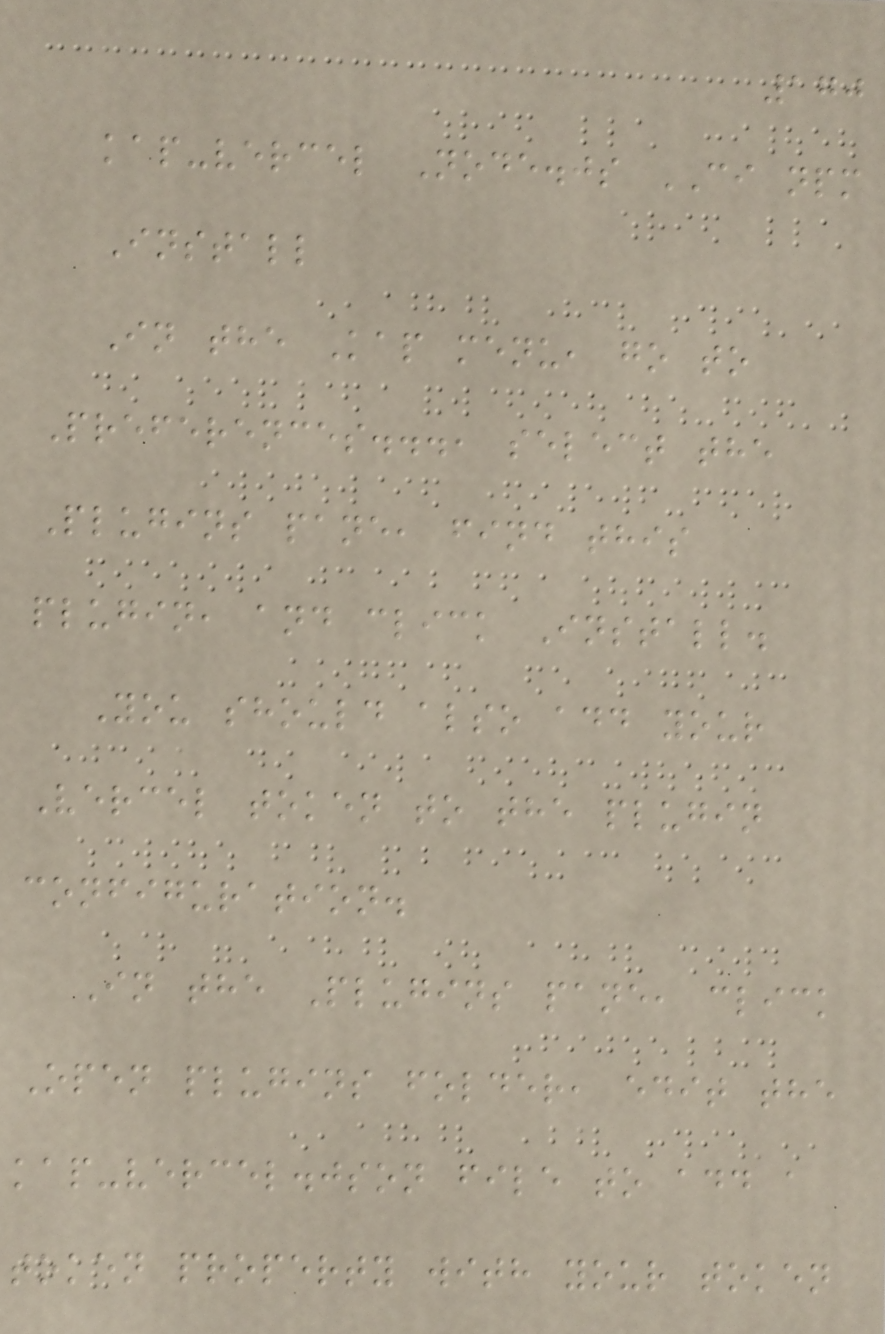170
kap-vercel Node.js CI npm
Install
In the Kap menu, go to
Preferences..., select the
Plugins pane, find this
plugin, and click Install.
You should also add your
Vercel token to the plugin
configuration.
In the Plugins pane, click
Open plugins folder, edit the
kap-vercel.json file to add a
token property with your token
